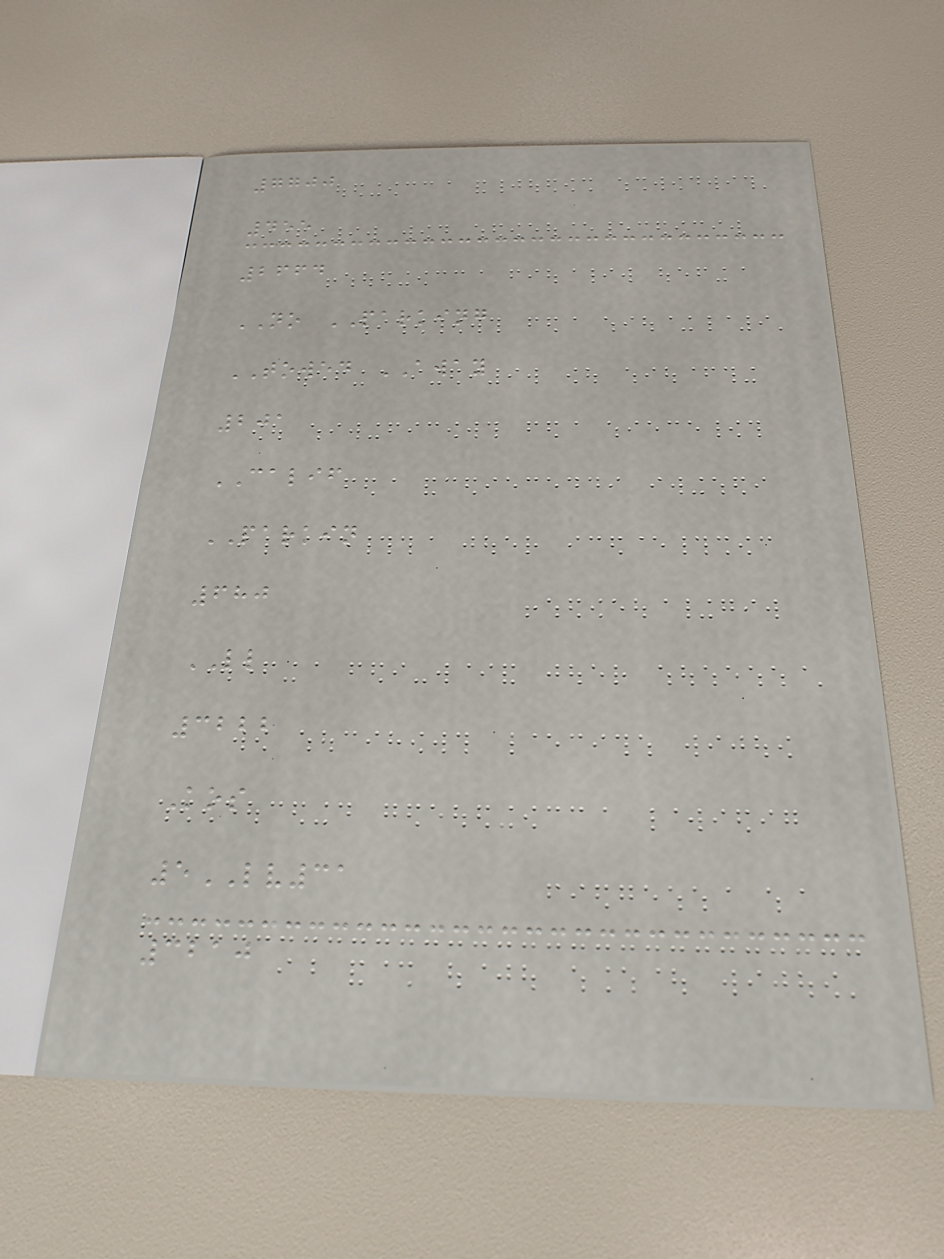7700
455
2664
NO PARKING
TOWED AWAY
201
CALIF
PARKIN
680
LL
3222
Kos
5LV31
3210
